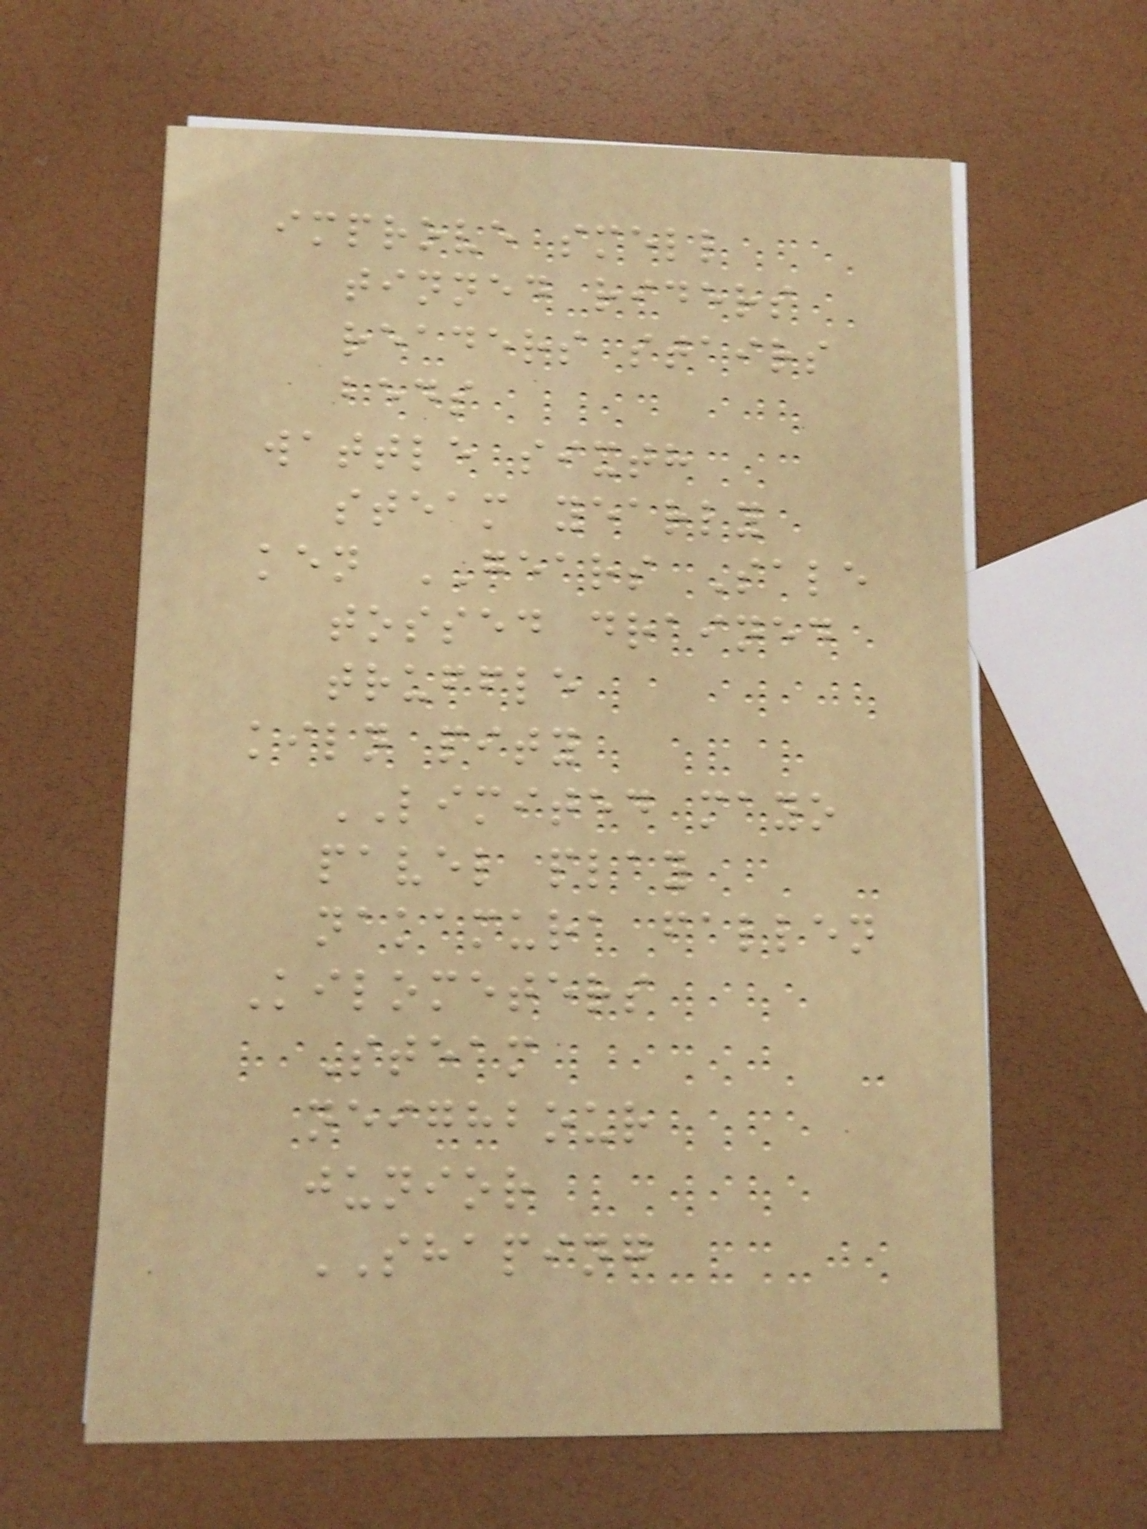improve smell
tinned riders
readers stairs
beds
wattle sixth
steam yearly
ken GEARS Sale
tossed drained
truffle
kiln pity
LIMITED mayo
pavel play
nakamura fallen
Kilometers
Steam
neighbour
junior
SHAPING
